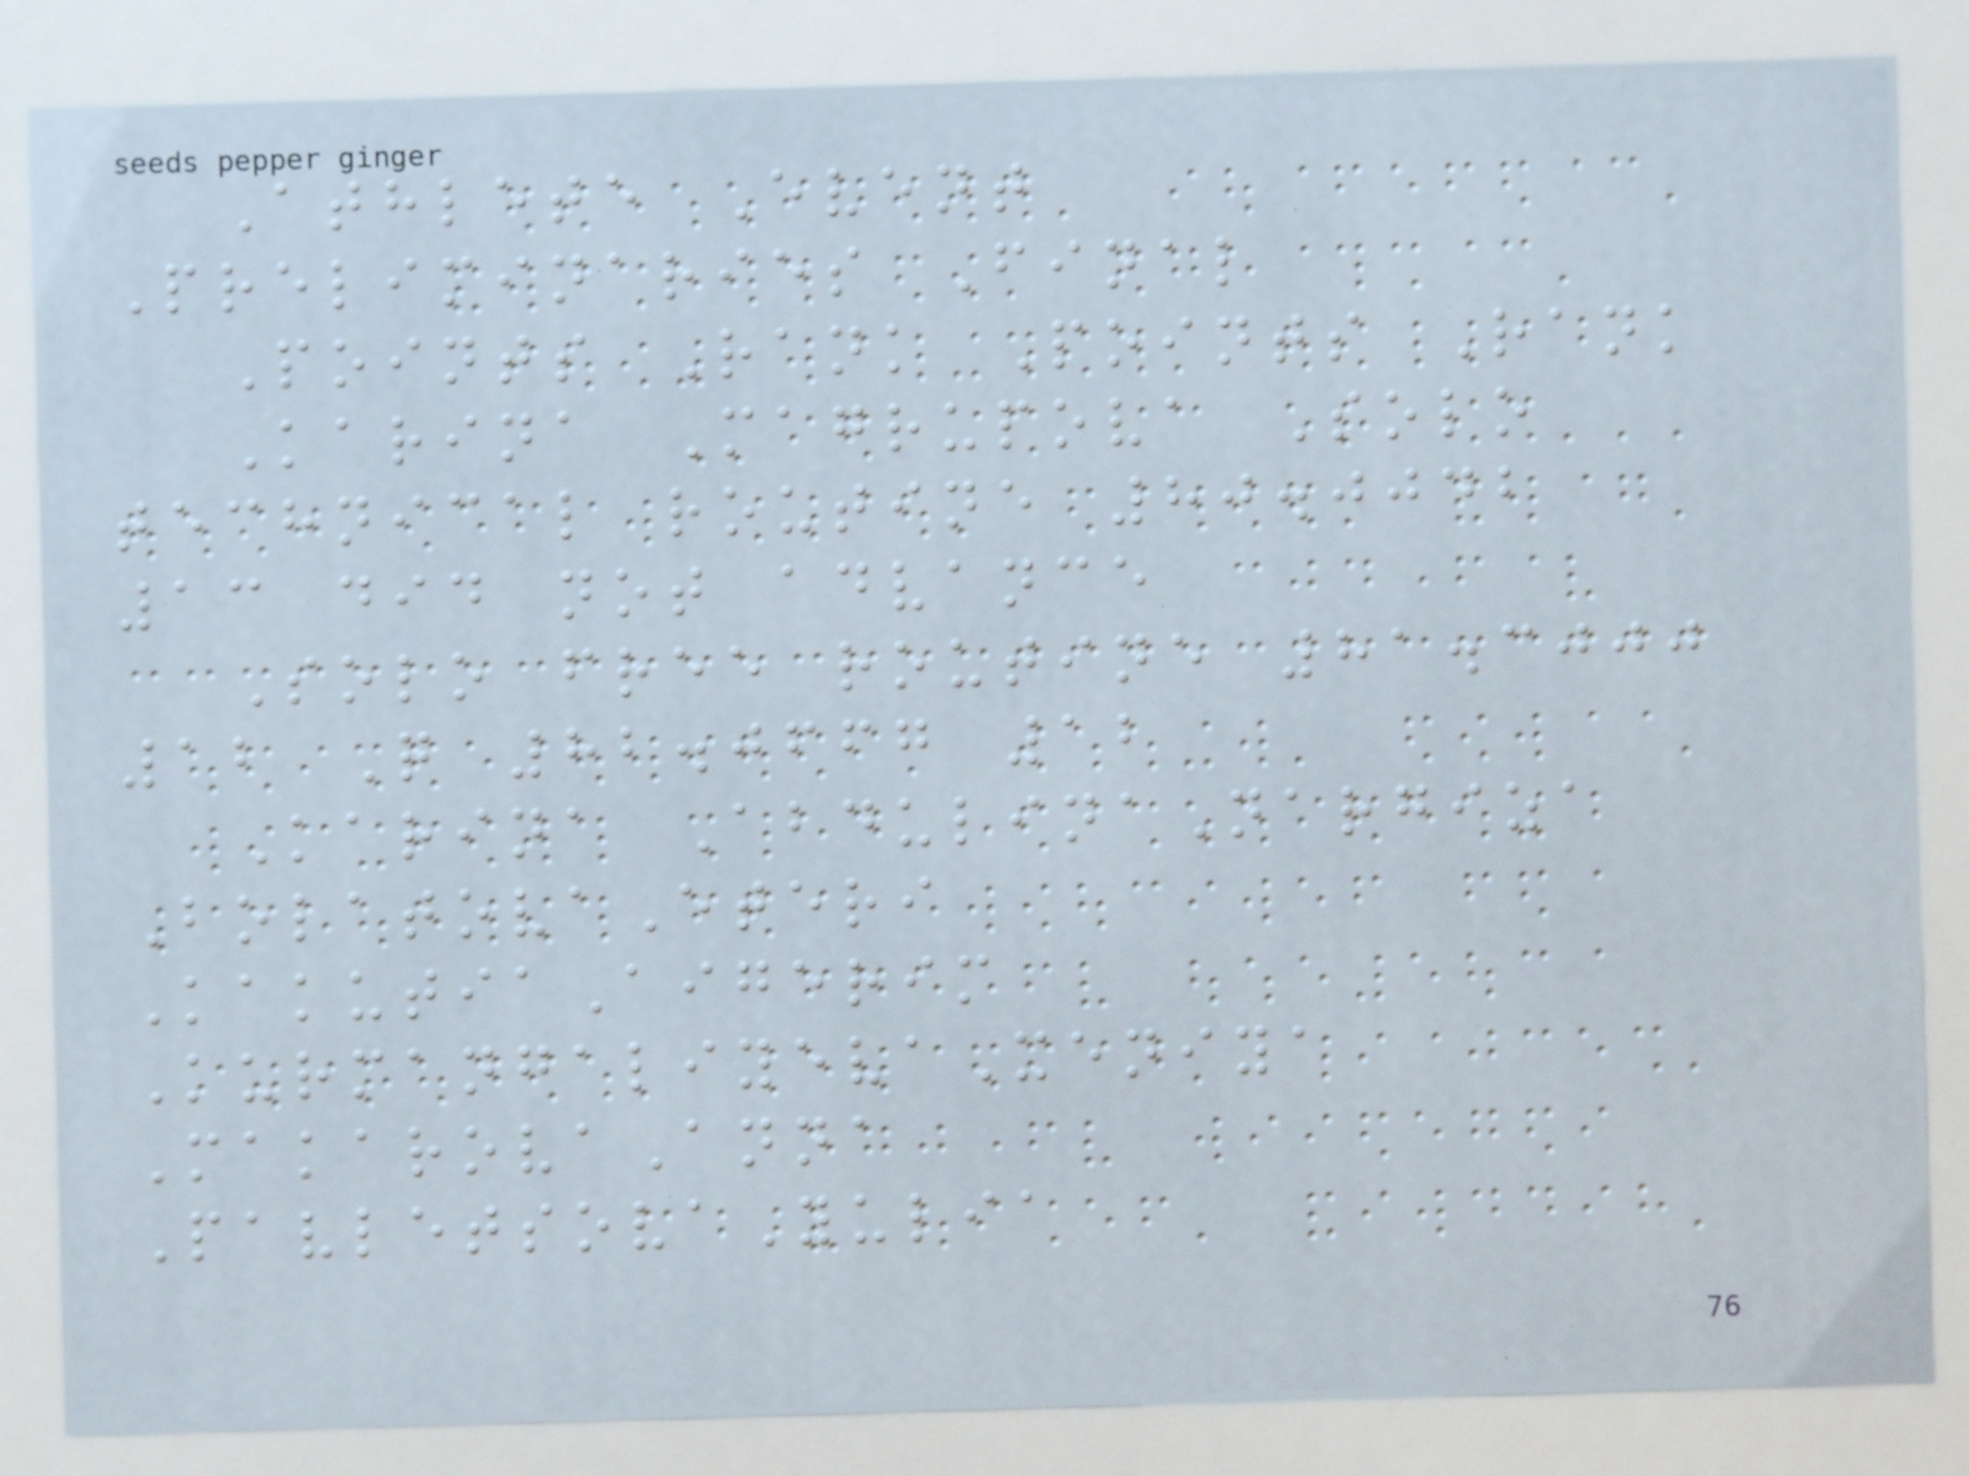Athlete Event
Preliminaries Final
Points Rank Points Rank
Karina Magrupova Solo
technical routine 80.0042
13 did not advance
Solo free routine 81.3000
12 Q 82.0667 12
Karina AbdulinaNargiza
BolatovaEteri
KakutiaAigerim
KurmangaliyevaXeniya
MakarovaAnna
PavletsovaYulia
